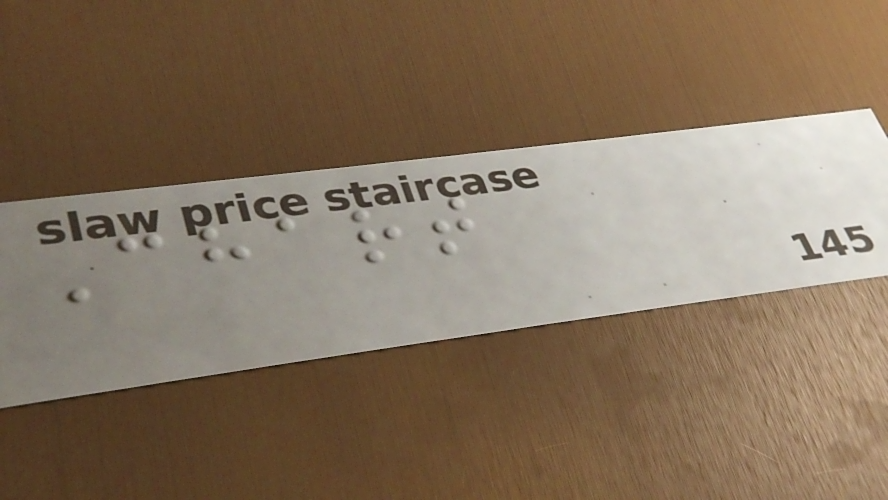Chart
